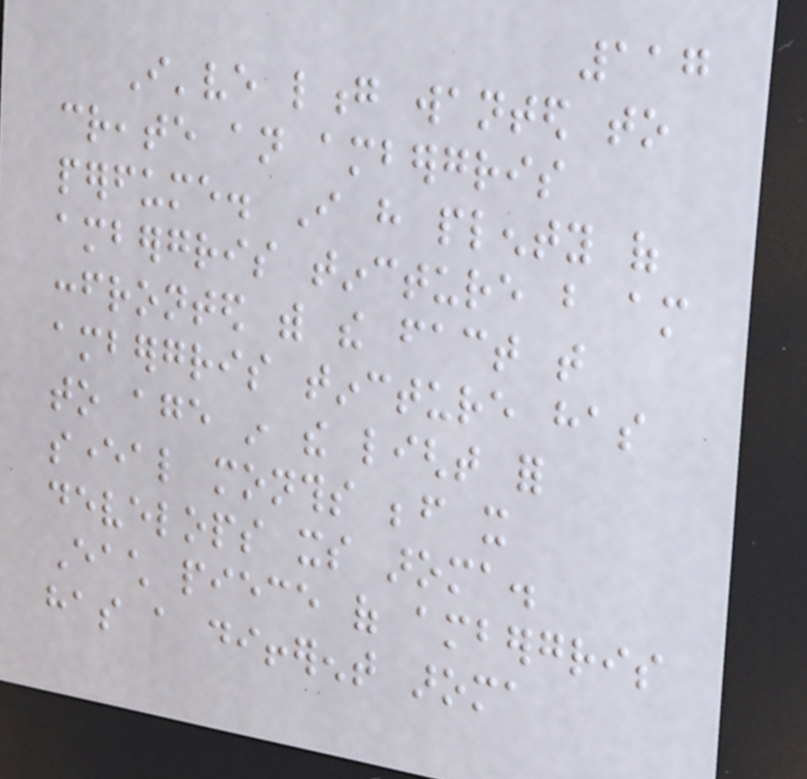117
I've long wanted to
create an ambergris
perfume. I have plenty of
ambergris tincture but am
confronted with the fact that
ambergris tincture has
to age in the light for
several months before it
develops its aroma.
Each piece of ambergris
has a different aroma
